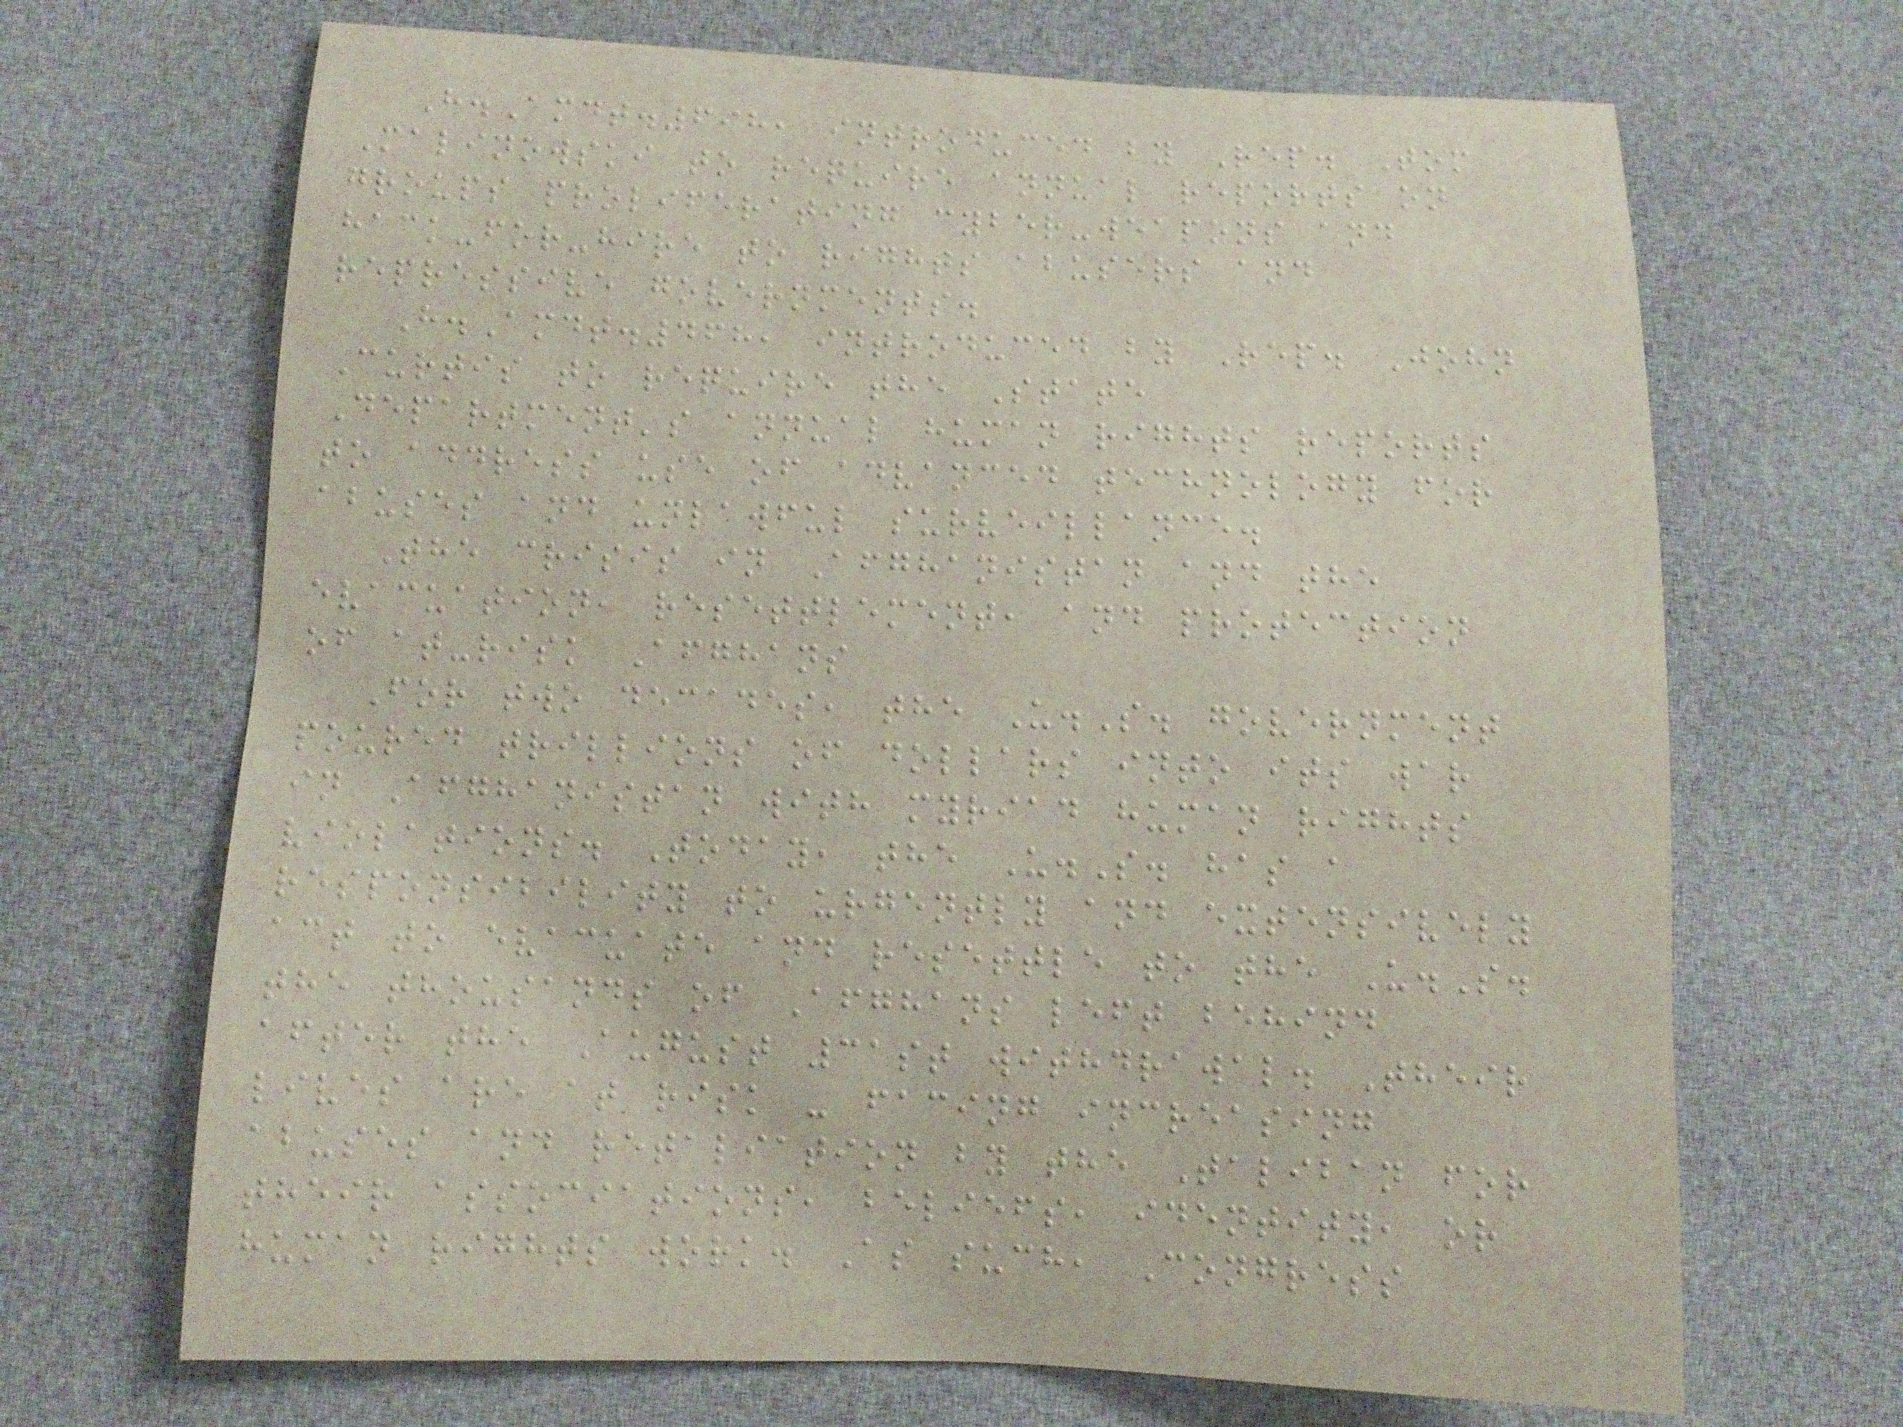H.Amdt.698, introduced by Rep. Tom
Malinowski to require annual reports on
groups proliferating cyber-weapons and
hack-for-hire to rights abusers and
repressive governments.
H.Amdt.468, introduced by Rep. John
Curtis to require the State
Department's annual human rights reports
to address use of advanced technology for
abuses and unlawful surveillance.
The crisis in Afghanistan and the
evacuation, resettlement, and protection
of at-risk Afghans
For two decades, the U.S. government
poured trillions of dollars into its war
in Afghanistan with myriad human rights
violations. Today, the U.S. has a
responsibility to urgently and extensively
act to evacuate and resettle to the U.S.
the thousands of Afghans left behind
after the August 31st withdrawal. Their
lives are at risk - facing increasing
abuses and retaliation by the Taliban for
their associations, beliefs, identity, or
human rights work. As such, Congress
